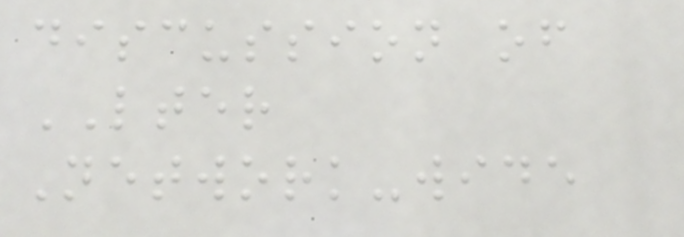discussion of
LTER
Network-wide
